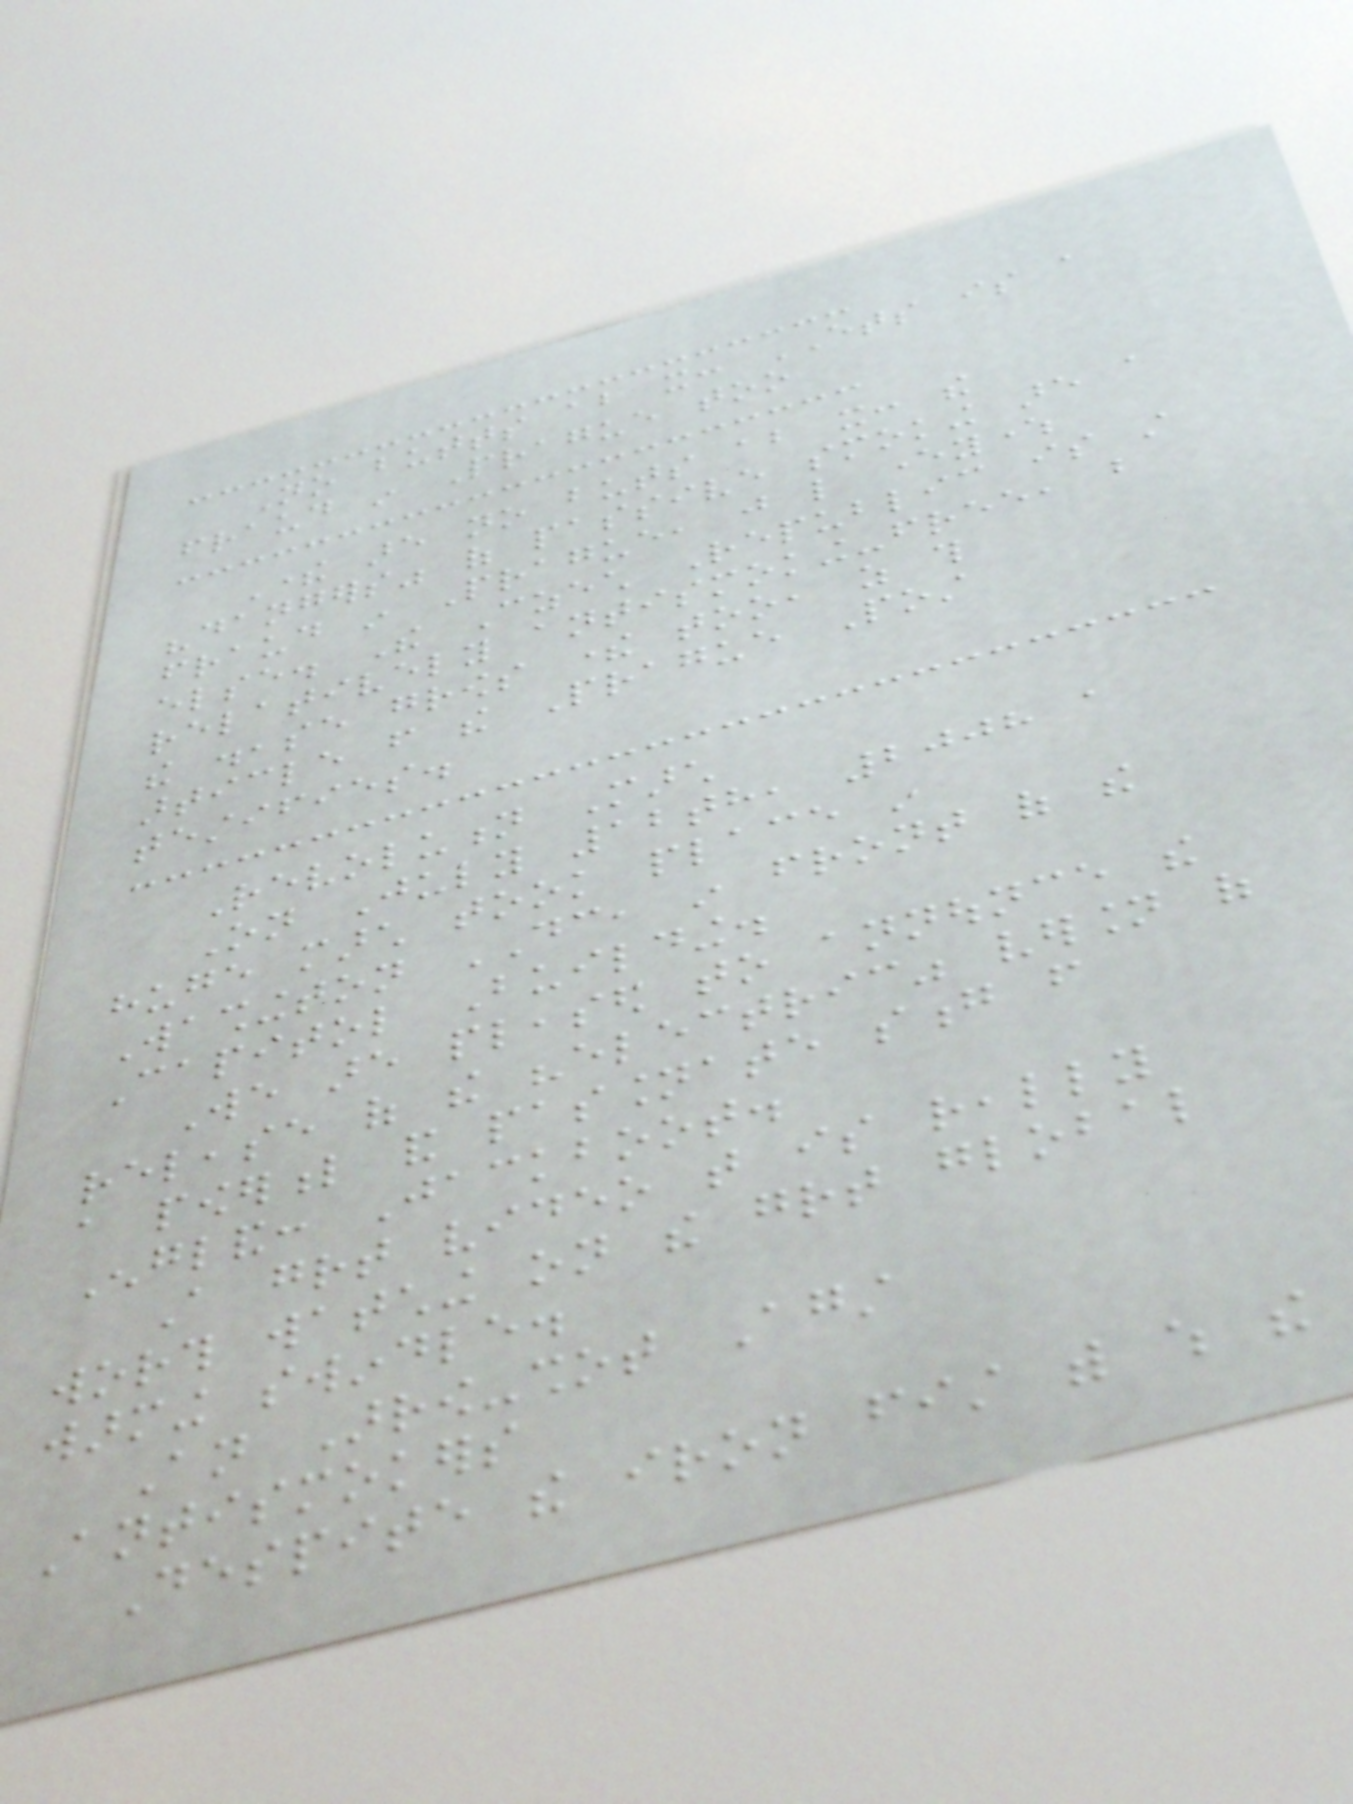No butts about it: ETS is a
fraud in Prague too
There are no buts about it: the
"dangers" of passive smoking are a
fraud in Prague, just like everywhere
else. The Czech Republic is still
relatively antismoking-free, but
the disease grows there too, as this
article from the Prague Post
testifies.
Revolution March
On July 12th, 2008 a
huge march took place in
Washington DC, in front of the
Capitol Building.
We are pleased to announce the
release of the "electric" version of
a powerful and passionate song from
England: Jackboot.
A great video that is really
worth watching on the great global
warming swindle.
An Arrow-shot Against
Antismokers
Despite the iron fist with which the
